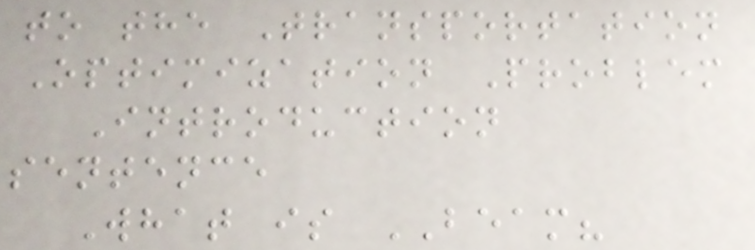to the Transportation
Optimization Problem
Introduction
sentence
What is BEAM?
